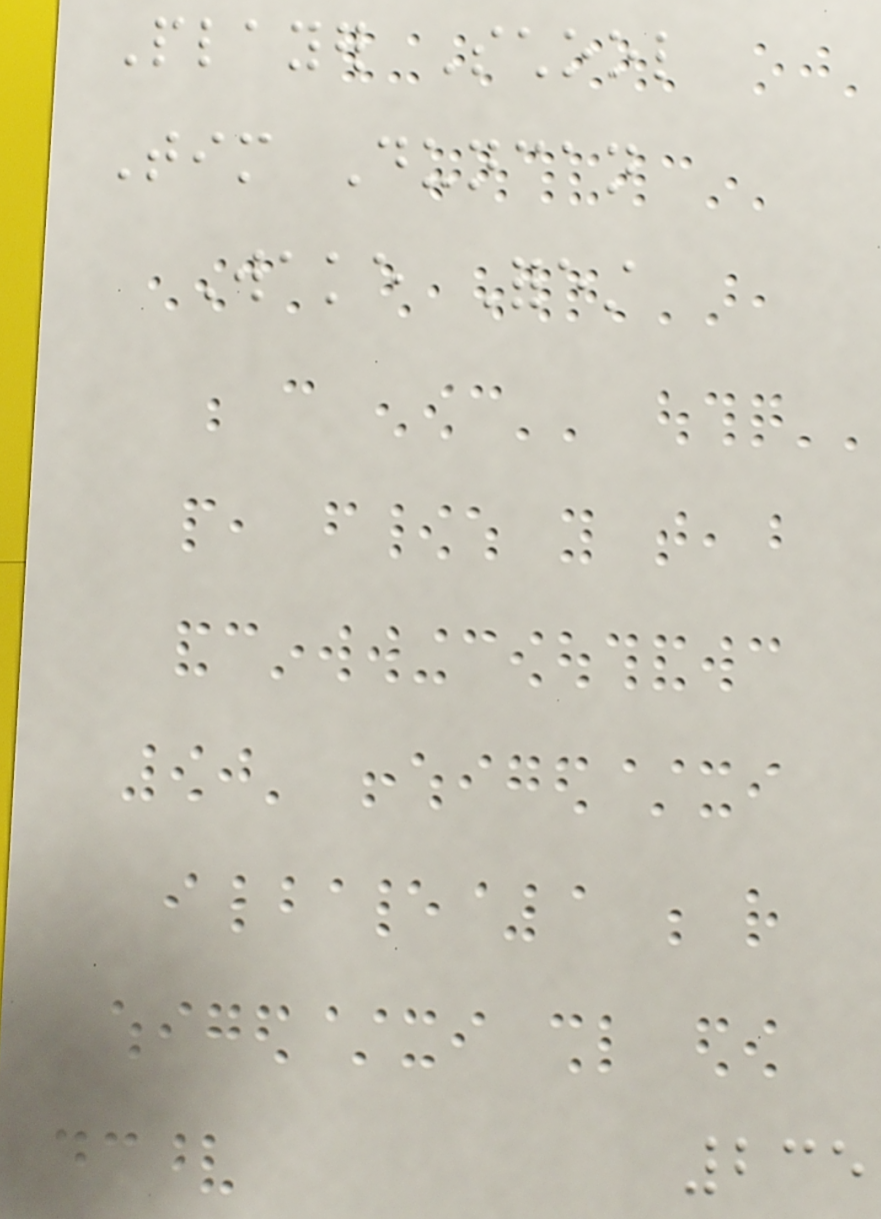Player School
Tim Duncan
Wake Forest
235
